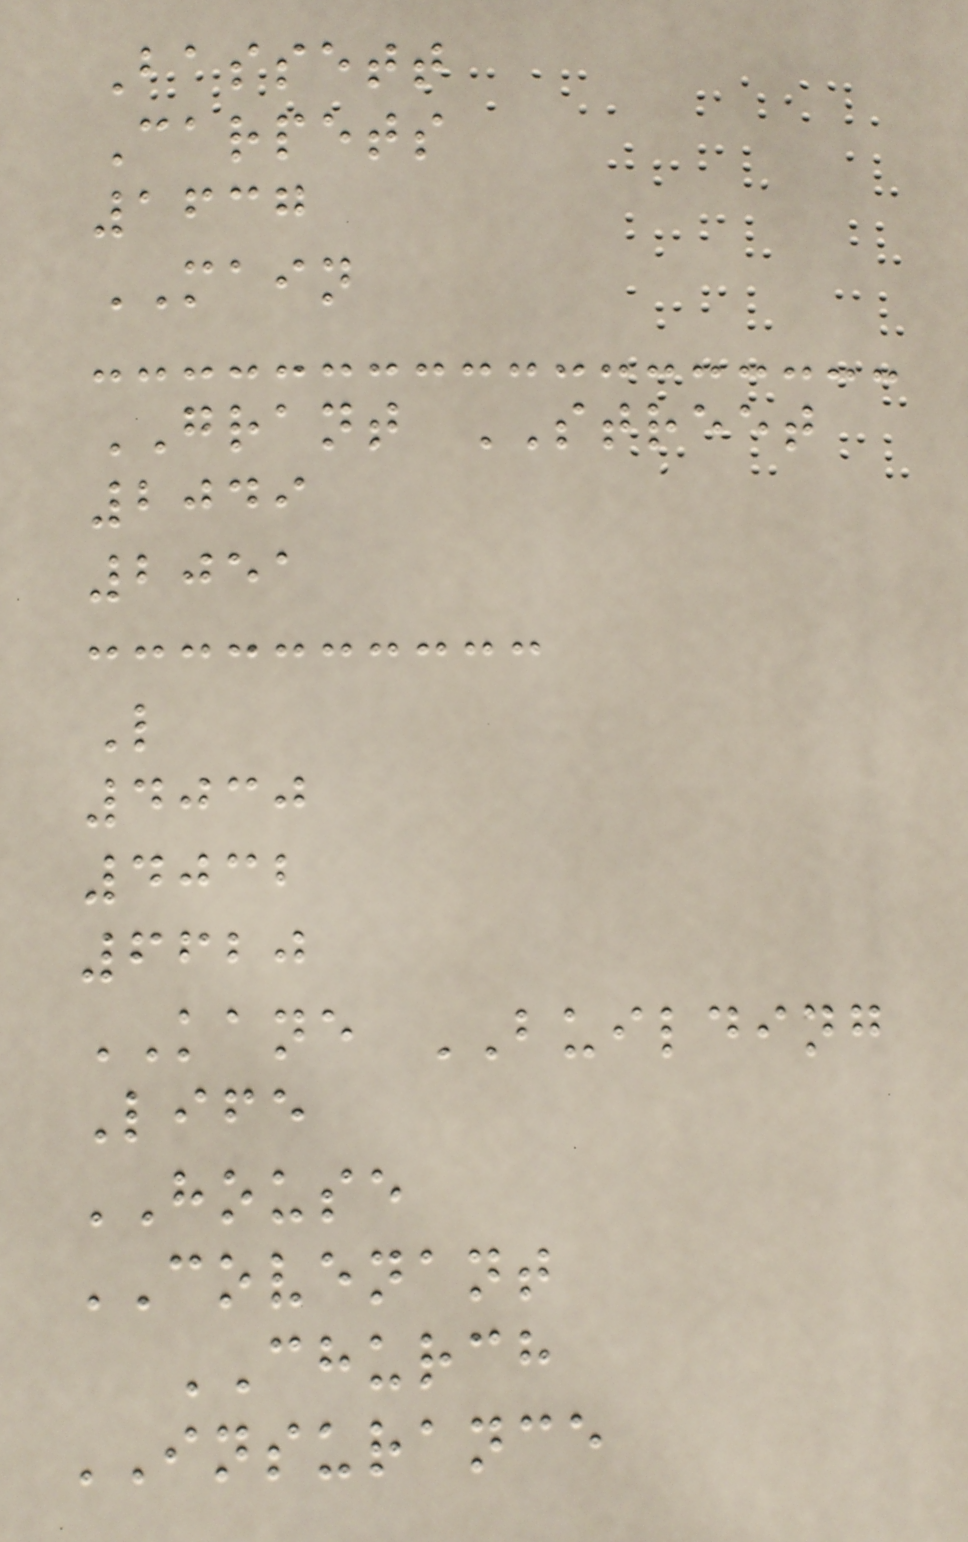Bassett
Carpets
1637
MAIN
GRANT STREET
2049
2051
L
4030
4032
6620
KANE BUILDING
Life
HOUSE
COVENANT
CHURCH
INSURANCE
